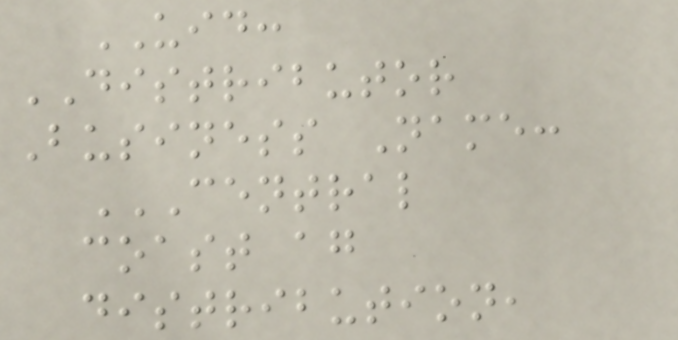UID:
DISTRIBUTOR
Business Name:
CENTRAL
COAST AG
DISTRIBUTION,
